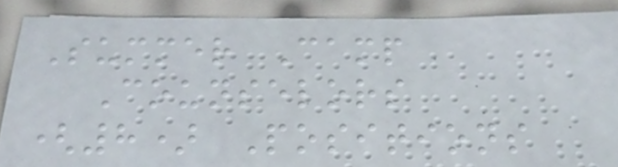Summer Camp
Counselors
(8) Positions
